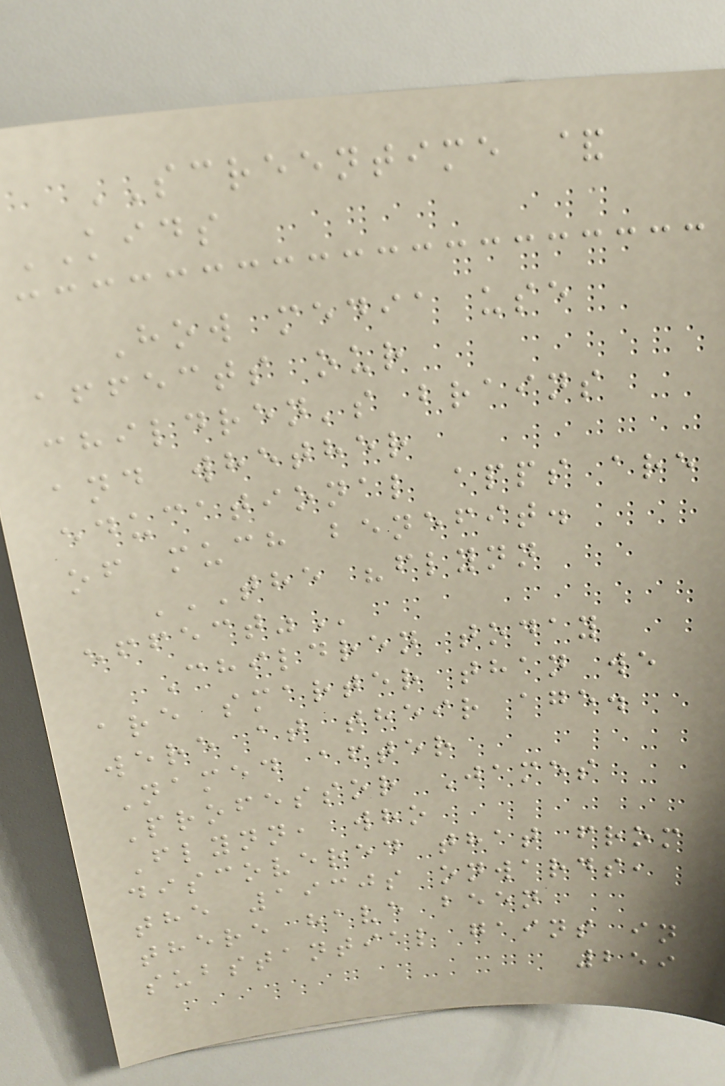SCREENTIME &
KIDS
How media use
affects our
children's brains
and whether
educational apps are
of much benefit.
THE "FLYNN
EFFECT"
Children today
are smarter than we
were at their age.
Named after
Professor James
Flynn, who
discovered that from
the 1930s onwards,
there have been
substantial gains in
259
